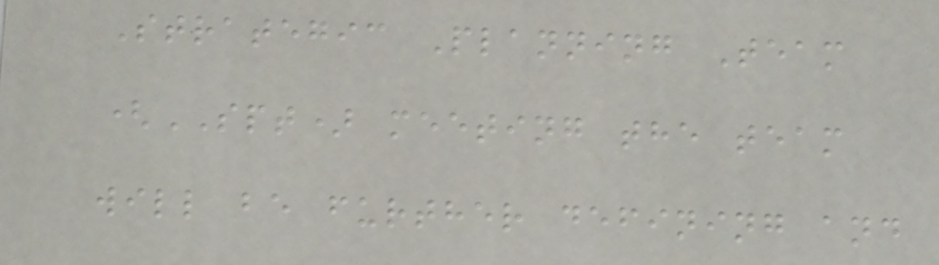Strategic Planning Team
(SPT) meeting the team
will be further defining and
